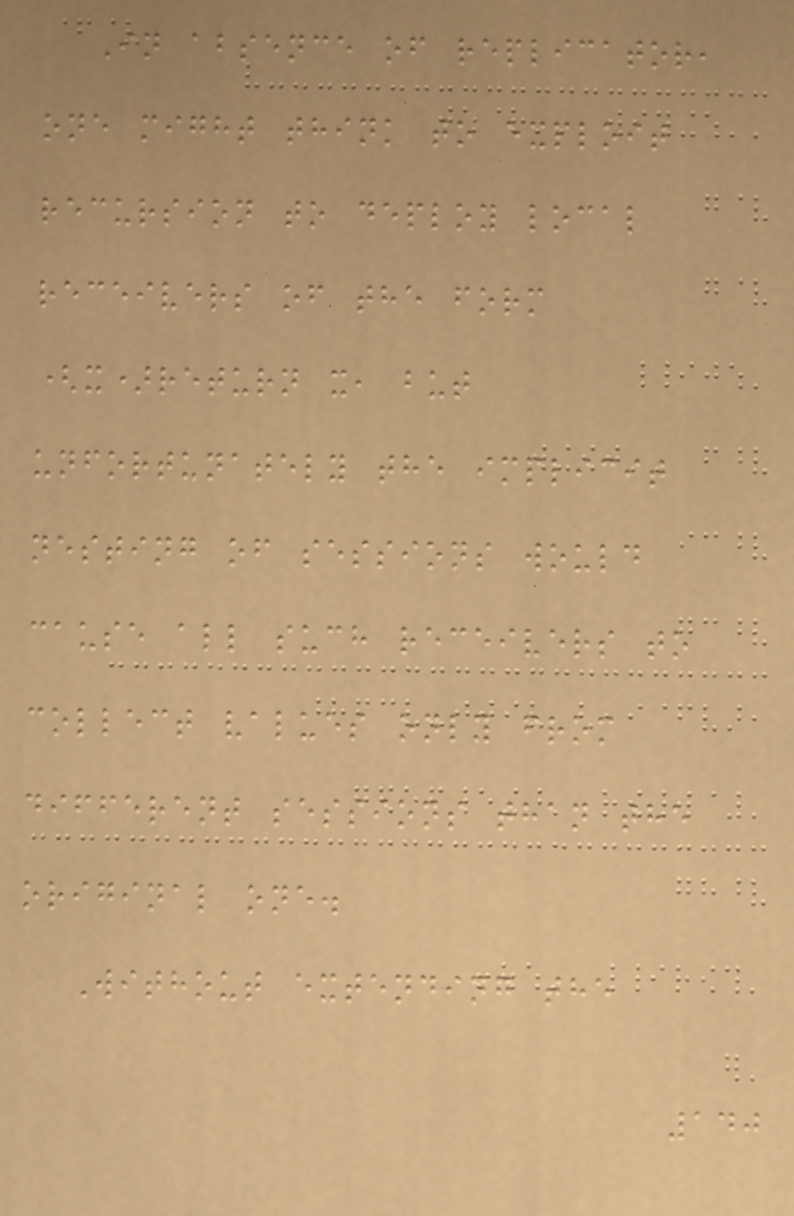In absence of replicator,
one might think to exploit
recursion to deploy local
receivers of the form
(x)return x, but
unfortunately the implicit
nesting of sessions would
cause all such receivers to
collect values only from
different sessions than the
original one.
Without extending the
140
